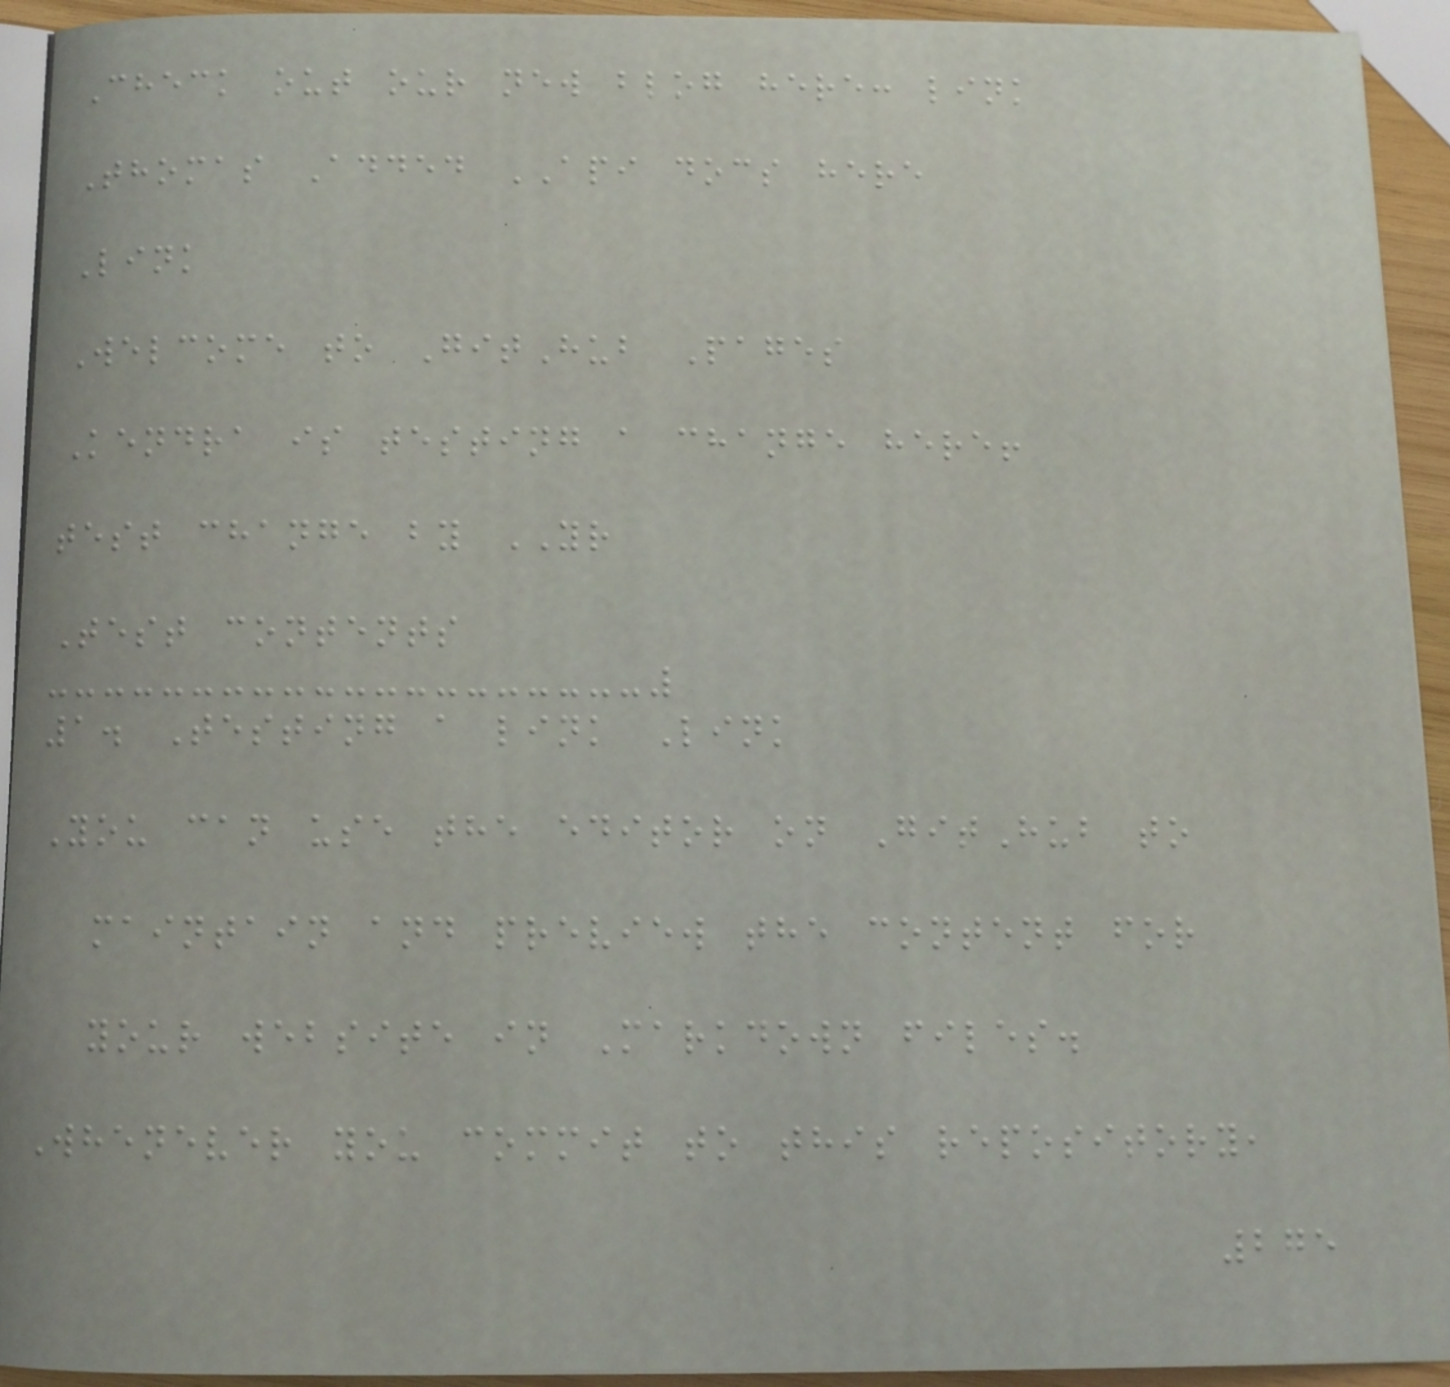Check out our new blog here: link
Thomas Added API docs here
Link
Welcome to GitHub Pages
Kendra is testing a change here!
test change by YR
Test contents
1. Testing a link Link
You can use the editor on GitHub to
maintain and preview the content for
your website in Markdown files.
Whenever you commit to this repository,
275
